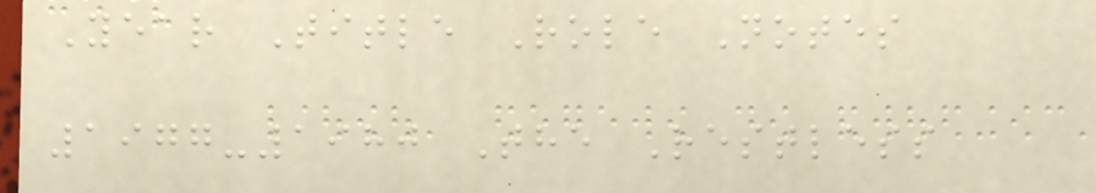Year Title Role Notes
1977-1980 The Restless
